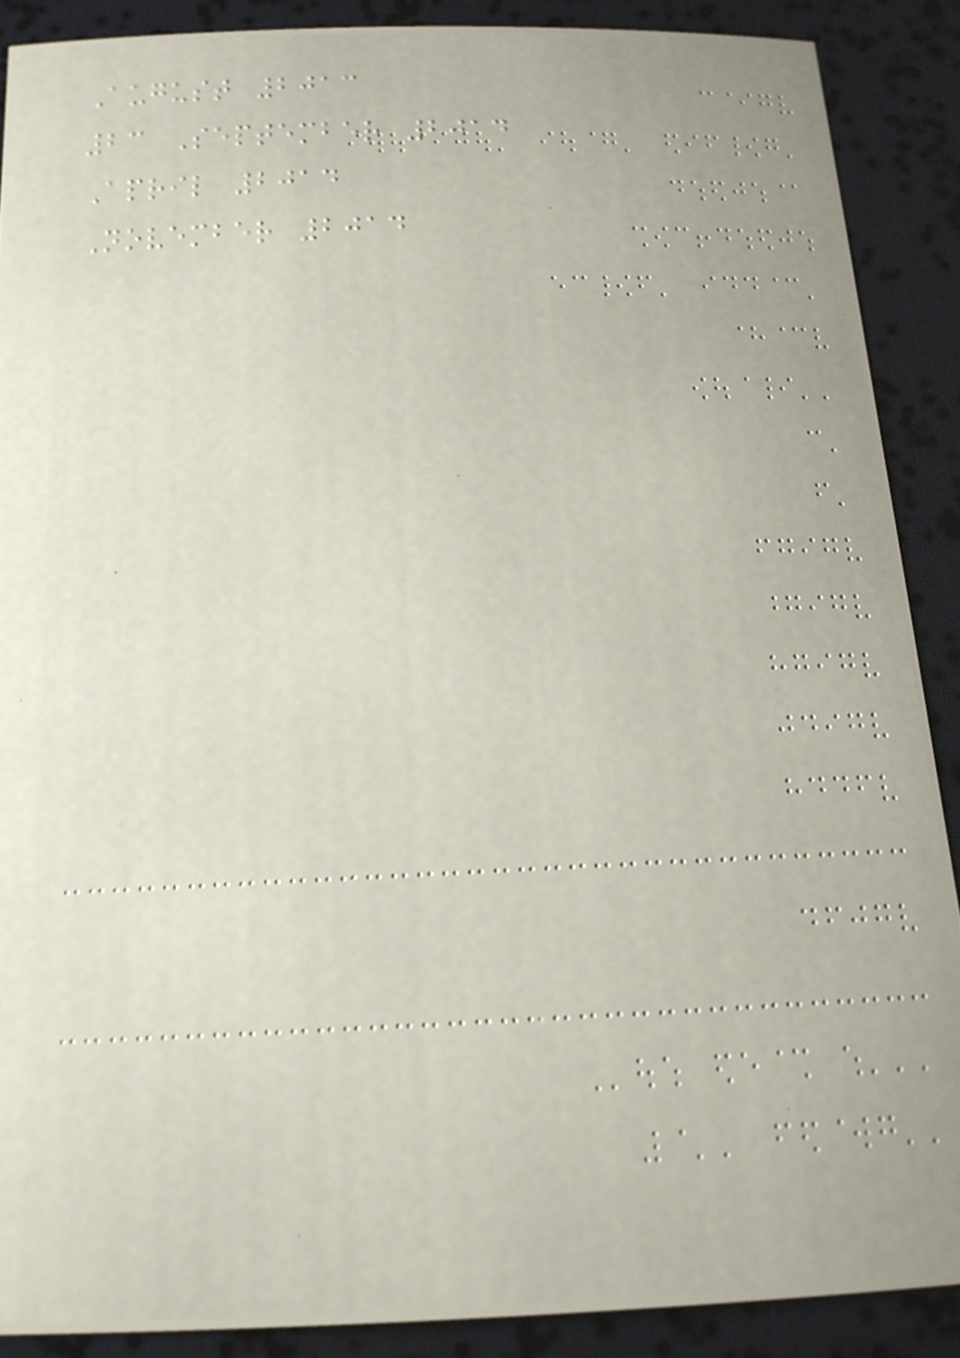August 2013
23 September 2014
April 2014
November 2014
